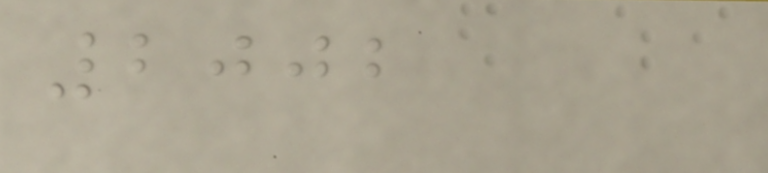2002
